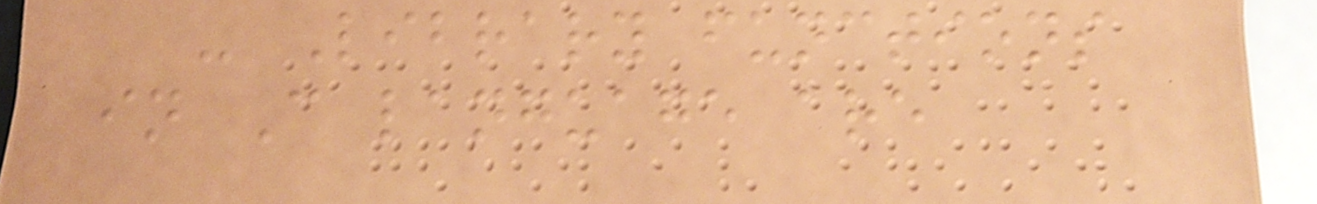- Library functions
in C language are
